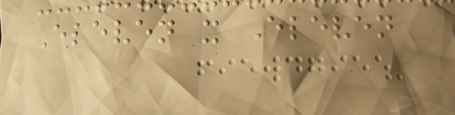Eleven x Eleven
